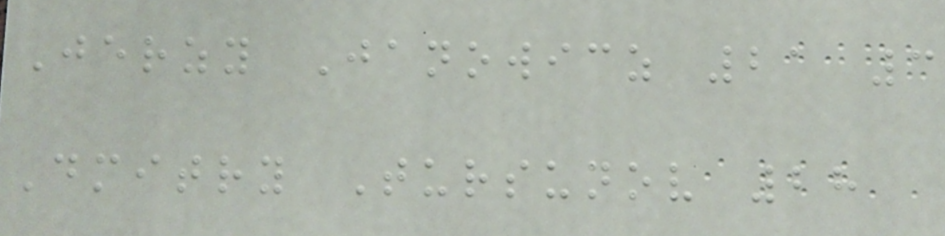Jerzy Janowicz 21 3
Dmitry Tursunov 28
